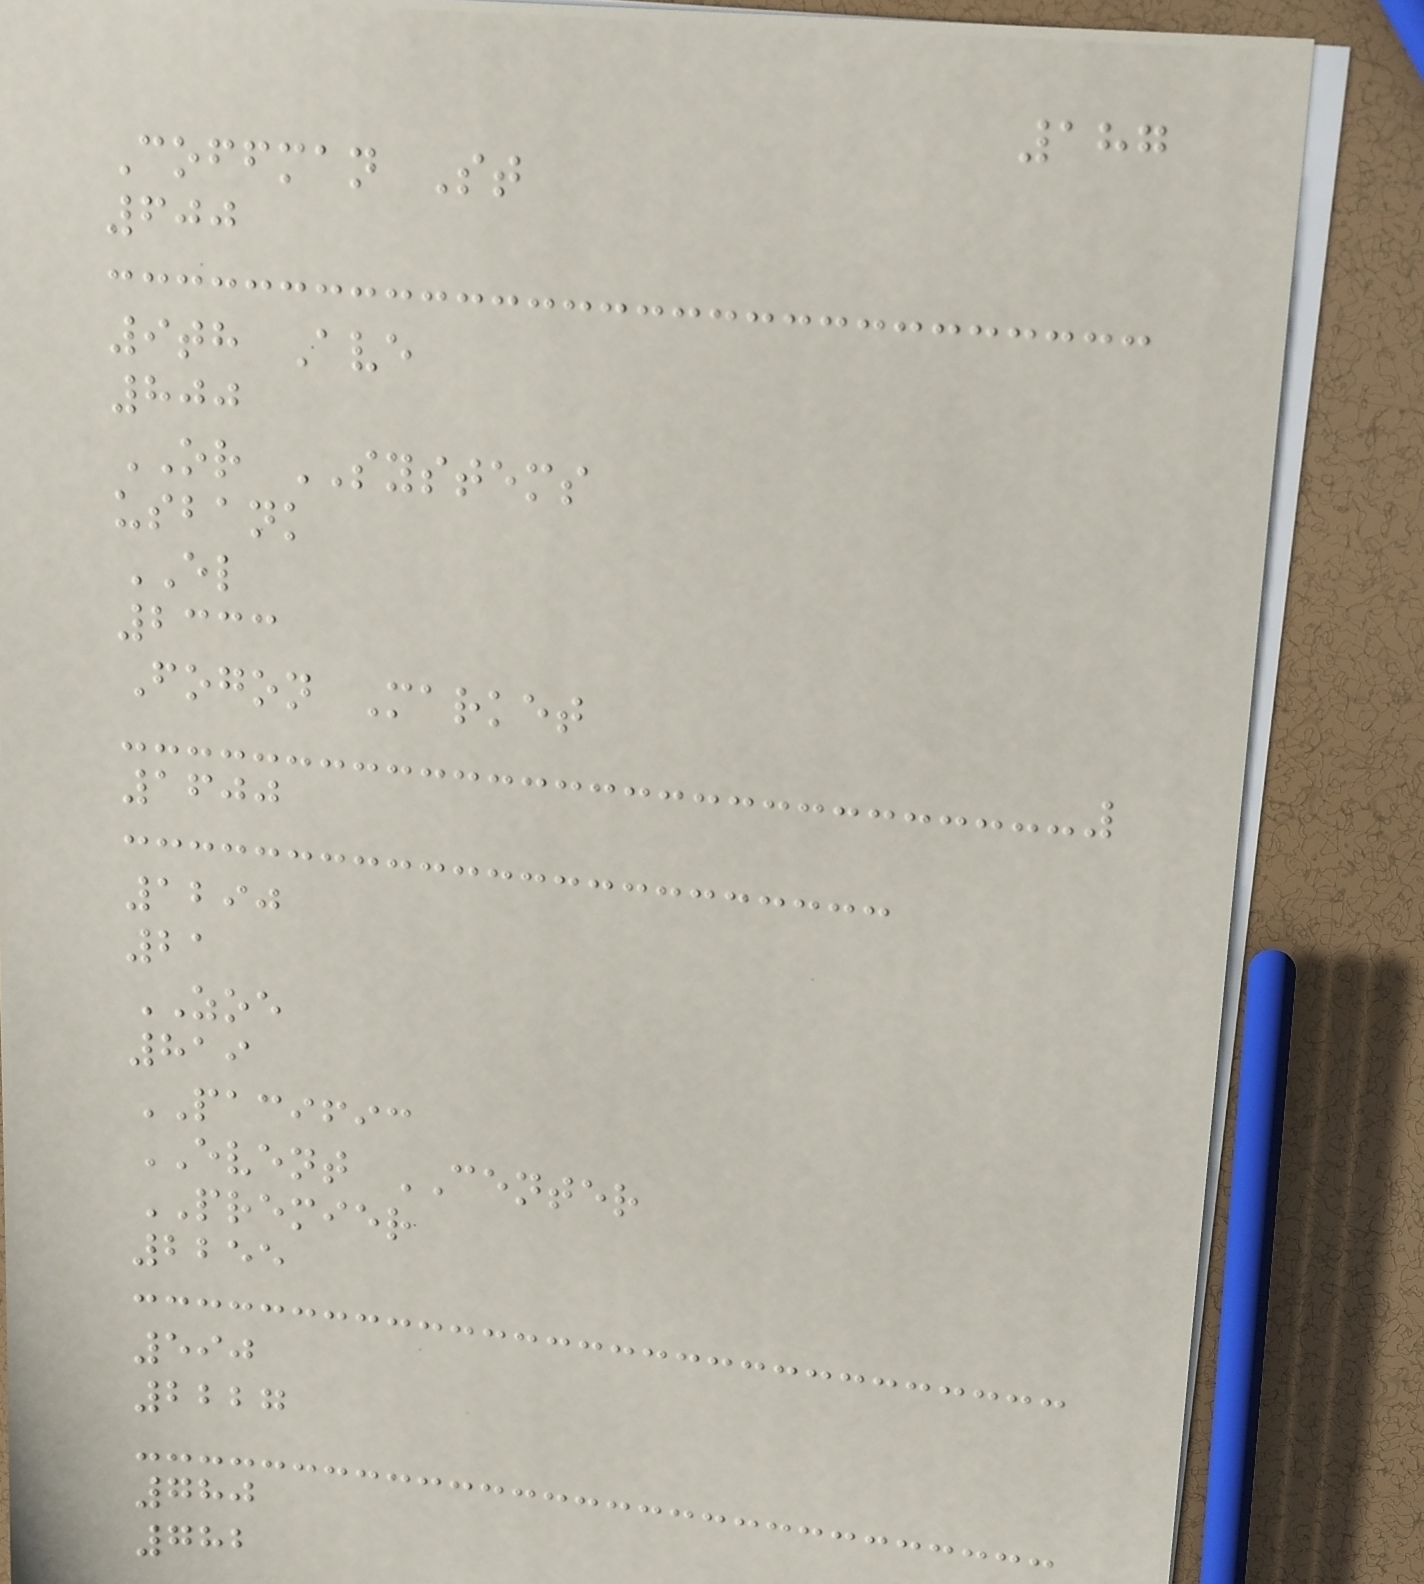187
Coffman St
600
9th Ave
800
OR SYSTEMS
usbank
EL
2333
Fogon Market
1600
1290
21
ZOE
819
PACIFIC
EVENT CENTER
PREMIER
2255
590
2227
780
782
